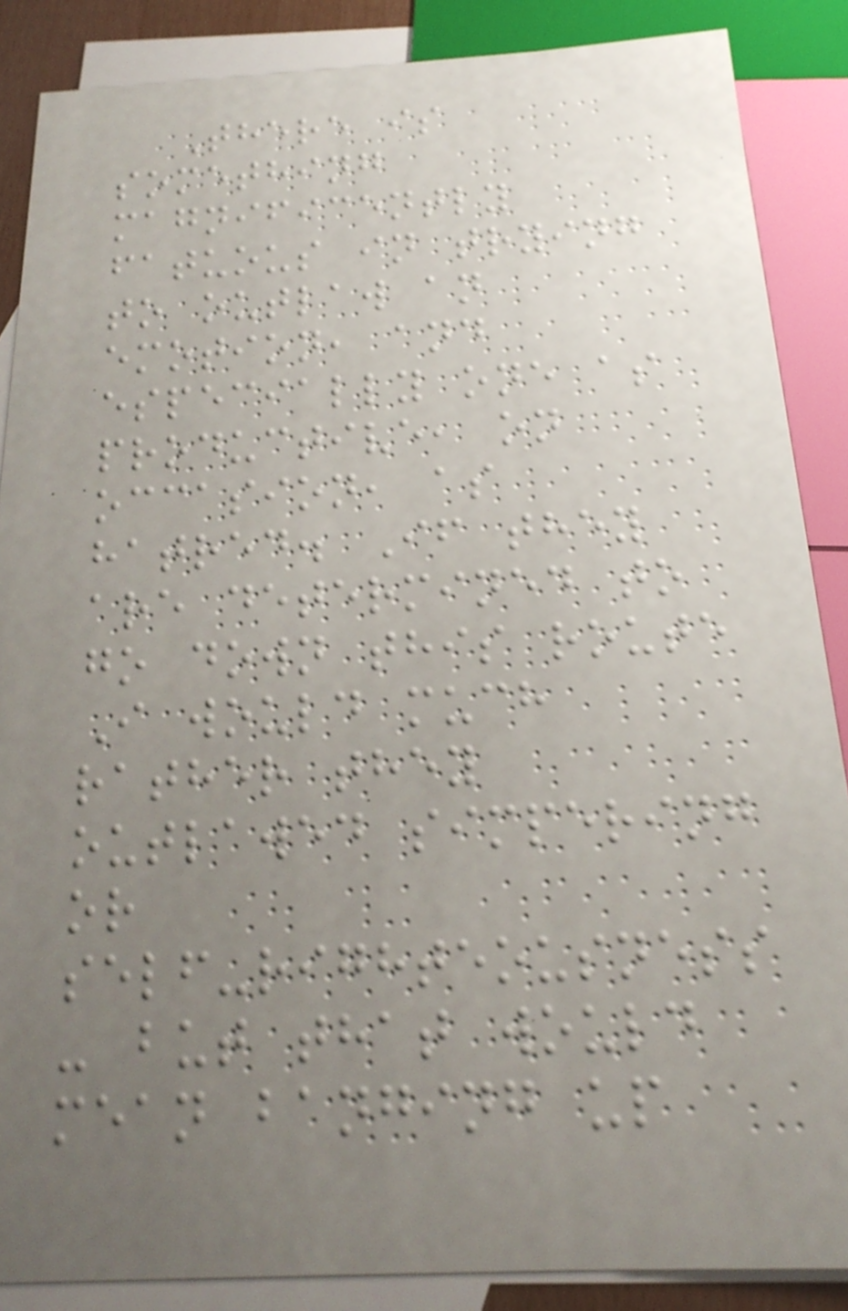There is
something
magnificently
fatuous in trying
to outlaw an
emotion, and
especially one as
productive, on
occasion, as
hatred. If they
are determined to
go down this route
I would much
rather they
outlawed simpering
or
self-righteousness
- but that would
mean banging up
